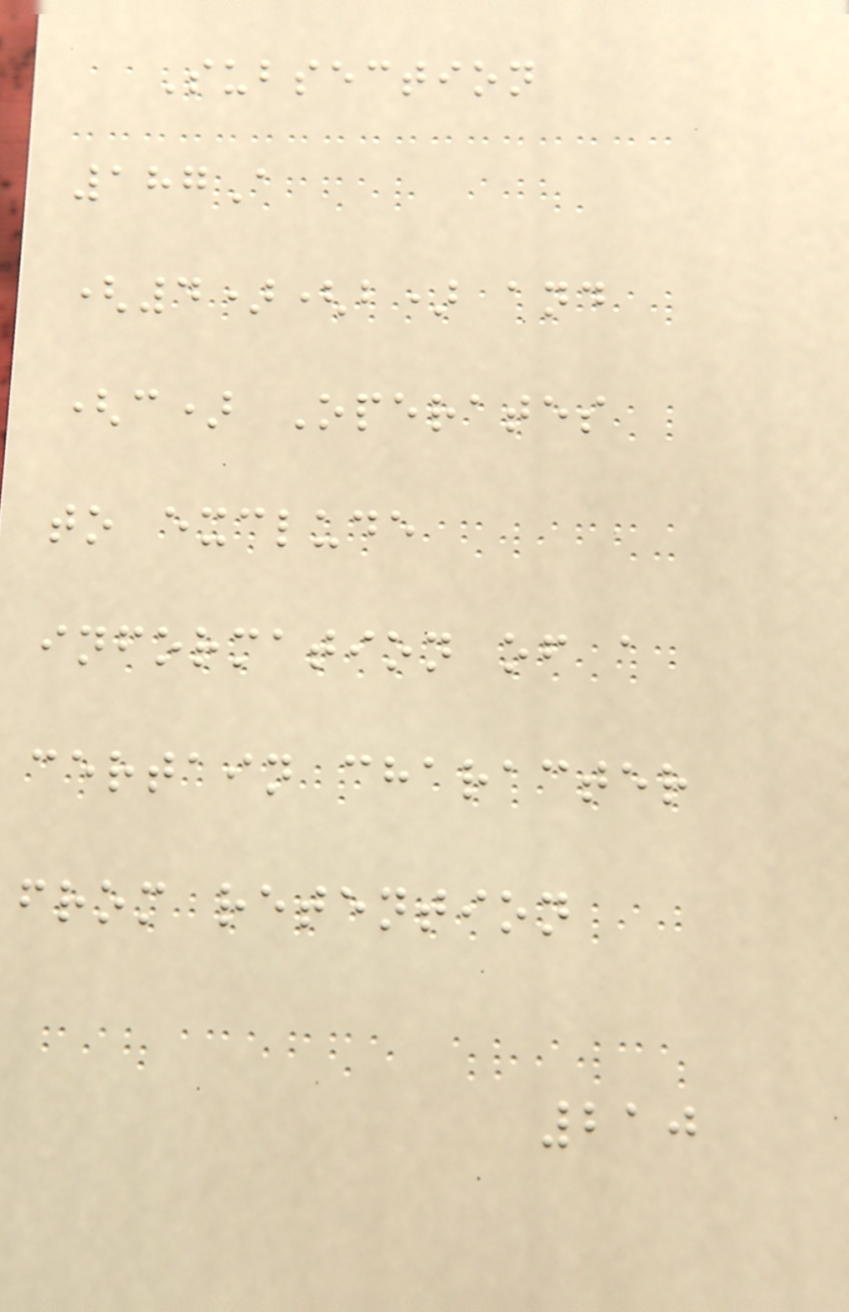Subsection
187A
(4)(b) and
(c) Operates
to exclude
information of a
certain character
from retention
210
